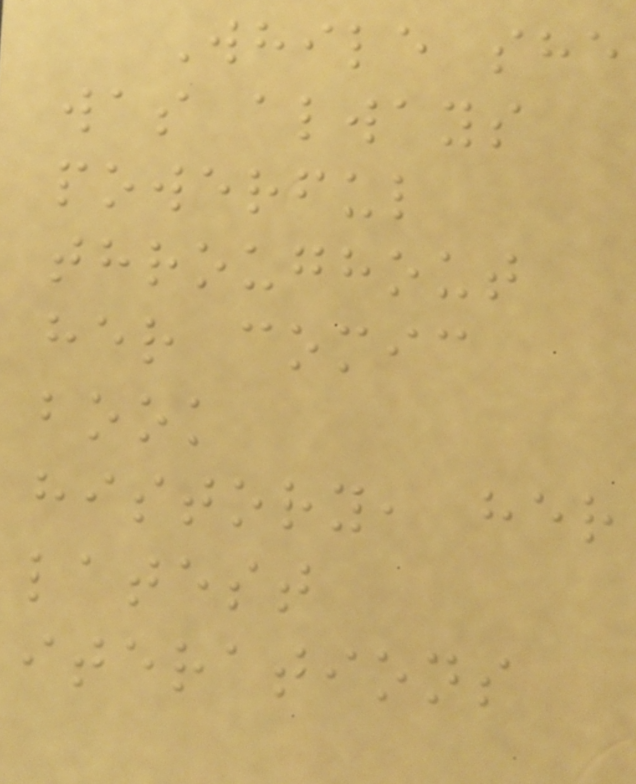While she
was always
powerful
throughout
her comic
book
history, her
latest
iterations
